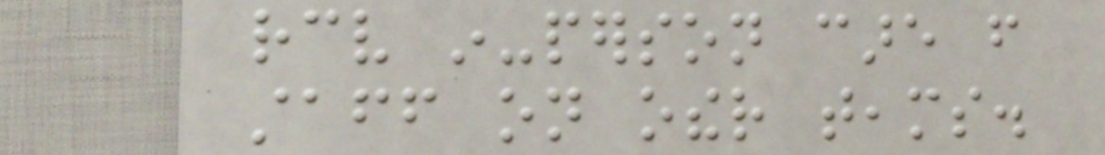receive in-person care from
staff on other teams.
